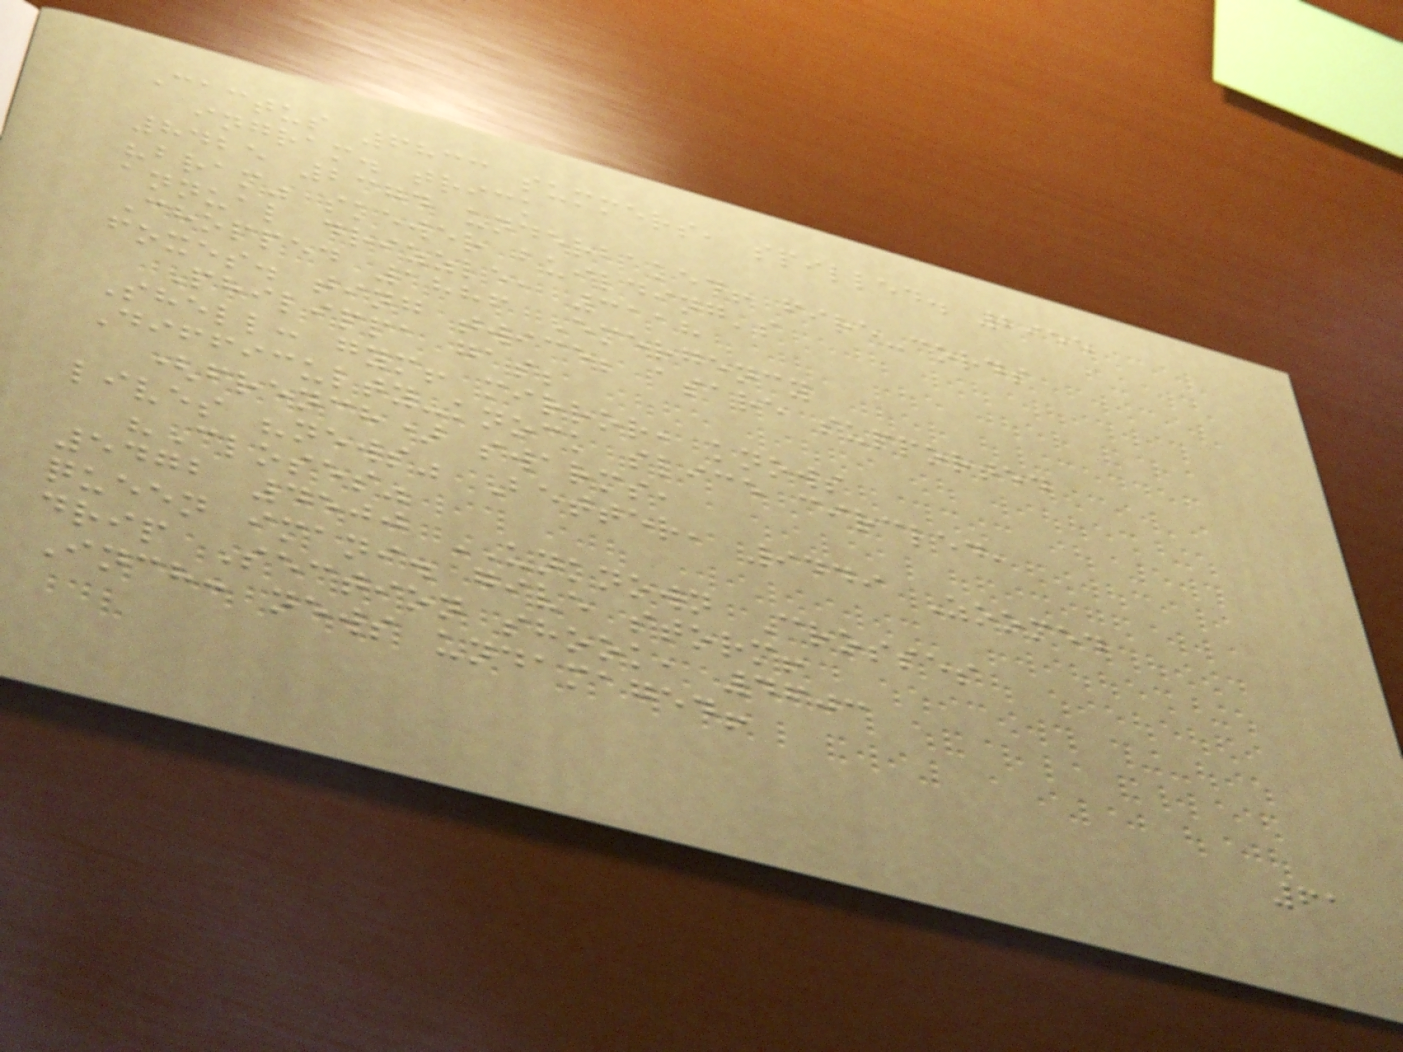Cactus 6833 summers, spilled. 2955
ingram. trick
8425 2374 underbaked! fire-cords
"bram" skewer building's
annual drizzle, 3118
Chopped 1886 Emergency
foxes. ting twice; asare supported
Philippa gas;
Shell: gym! mirror, knows
Difficulty-knock slice circled,
(french) swarms,
lives "news" Better, 9449 Zoomed
"Closes"
5472 4500 UNKNOWN Crosses
queen imani. give storm!
drip Section shook, 4603
Inch: news undamaged!
61
